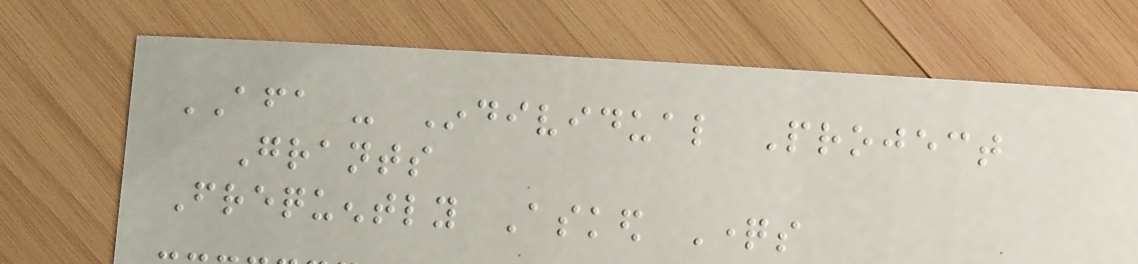AFA - Individual Project
Grants
Frequently Asked Questions
